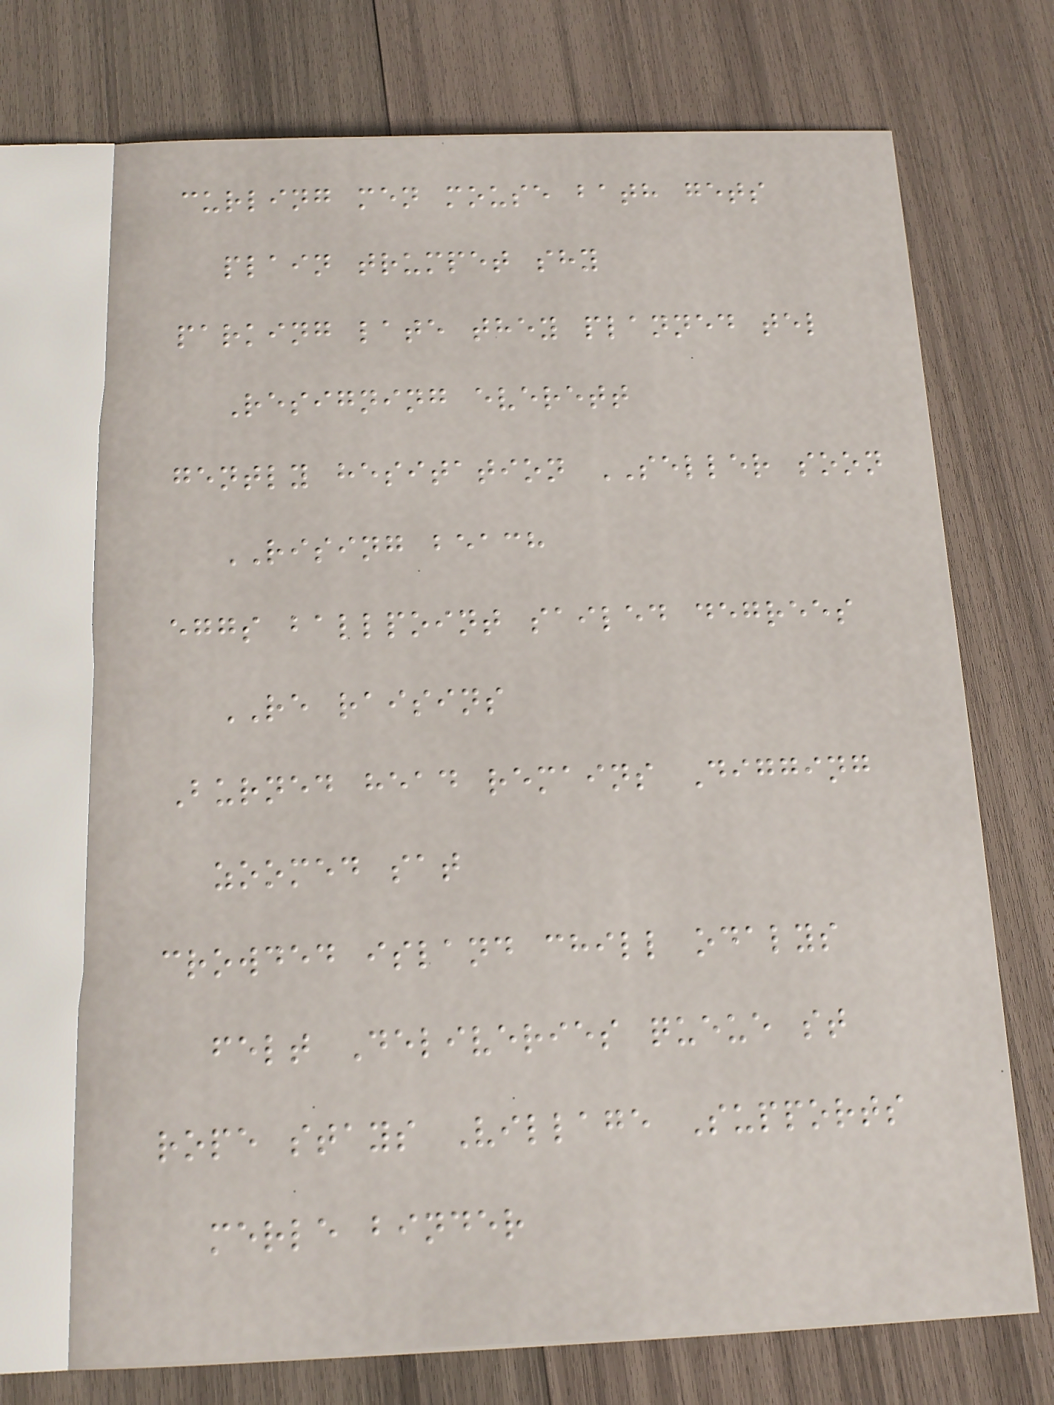curling men mouse bath gets
plain trumpet shy
parking late they planned tel
Resigning everett
gently hesitation SELLER soon
RISING beach
eggs ballpoint sailed degrees
RE raisins
Burned head remains Digging
zoomed sat
crowded island chill odalys
felt Deliveries queue st
rope stays Village Supports
merle binder
